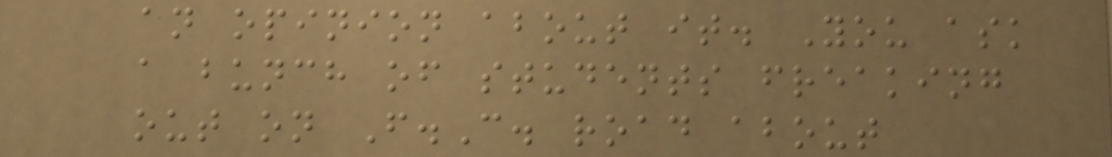an opinion about it. You ask
a bunch of students freaking
out on F.C. road about
